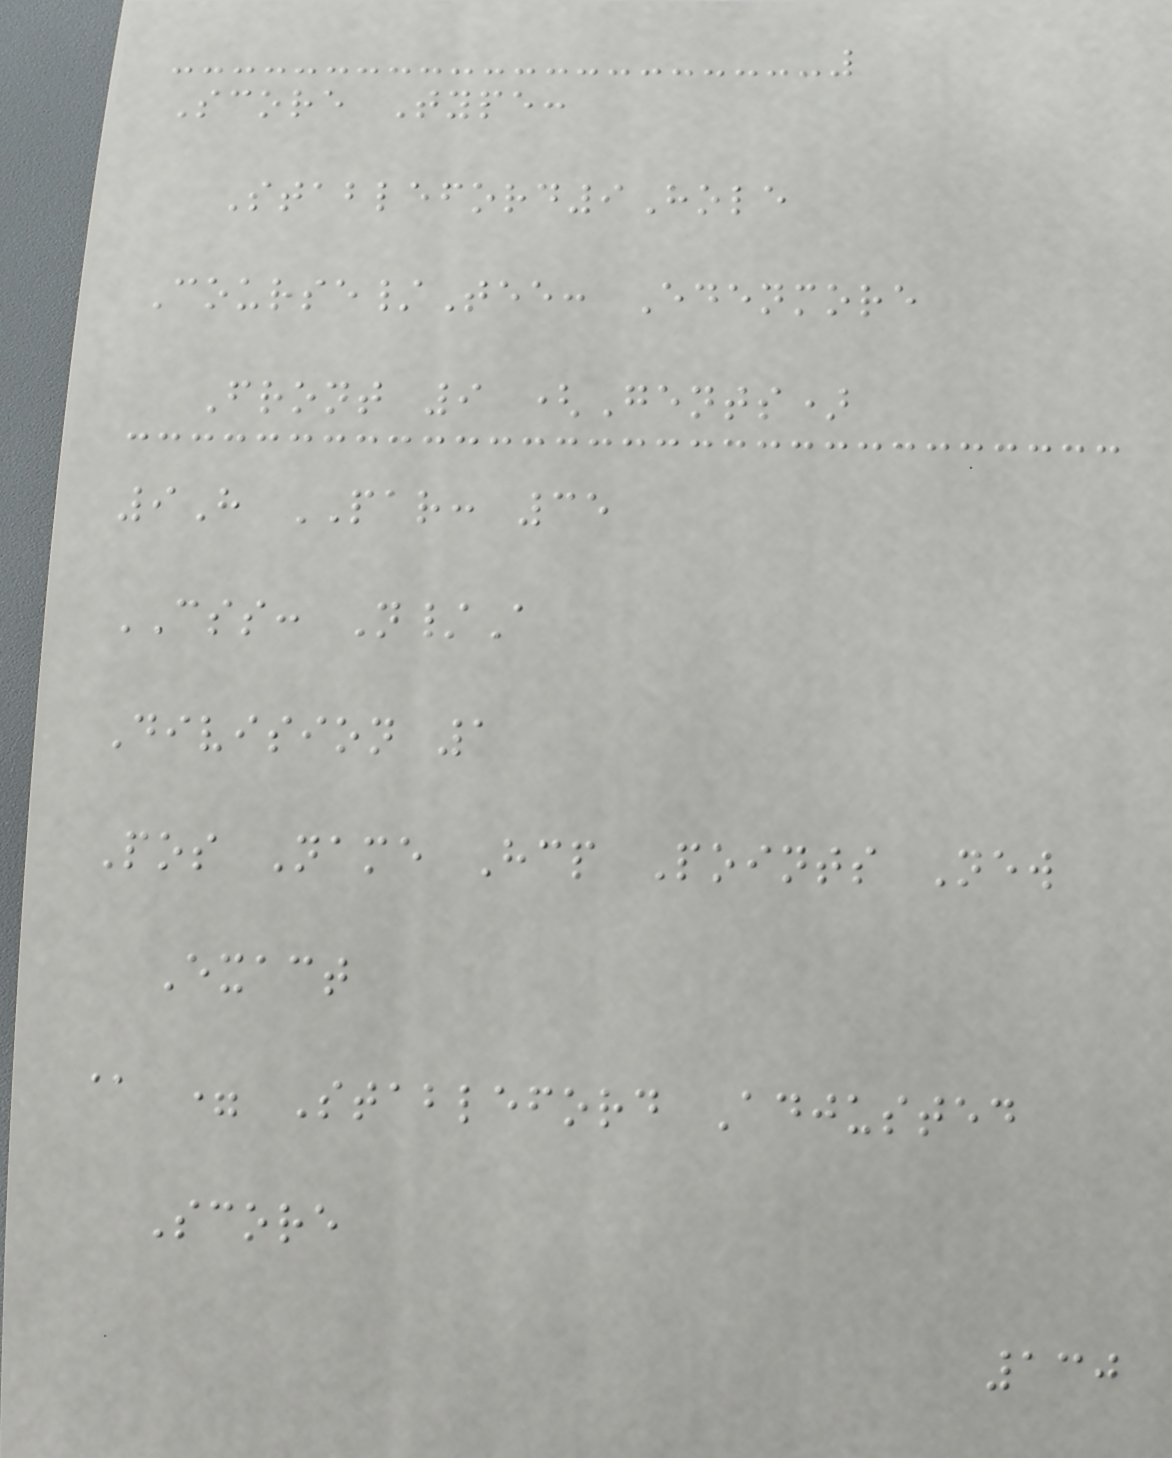Score Type:
Stableford9Hole
Course/Tee: Edenmore
Front 9 (Gents)
9H PAR: 35
CSS: N/A
Division 1
Pos Name Hcp Points New
Exact
@ = Stableford Adjusted
Score
130
